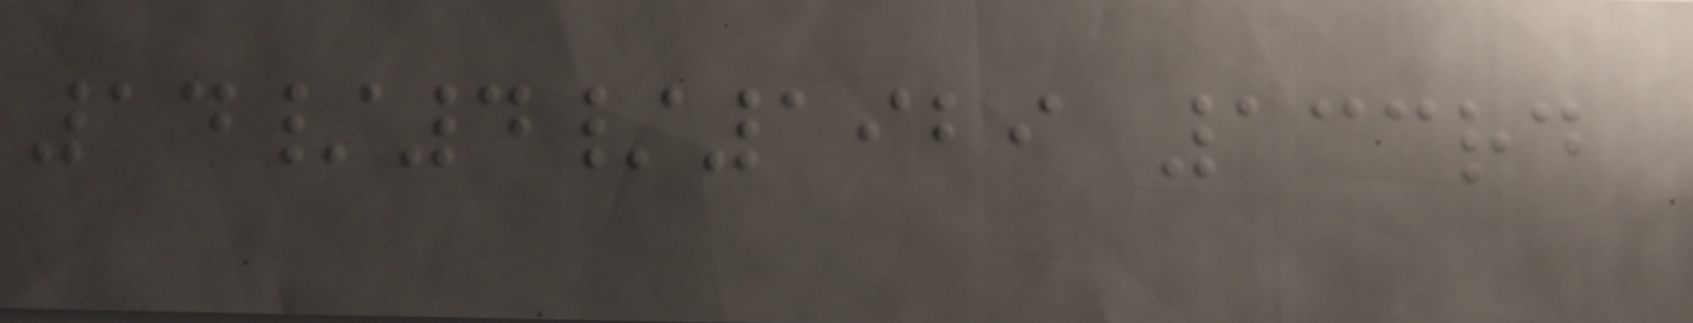14/4/1929 133rd
